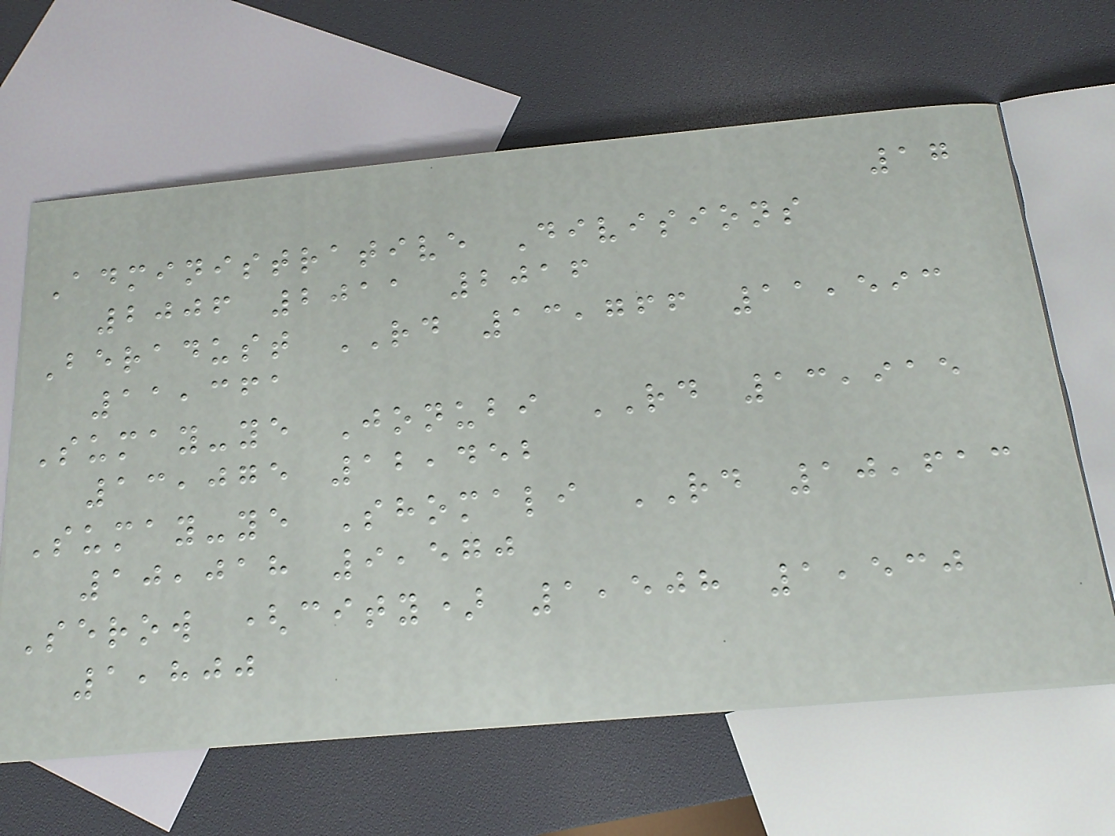17
Administrative Divisions
2006 2011 2016
Beradust RD 13,766 11,593
11,361
Sumay-ye Jonubi RD 13,915
13,075 12,452
Sumay-ye Shomali RD 10,613
10,018 9,570
Serow (city) 1,508 1,530
1,800
